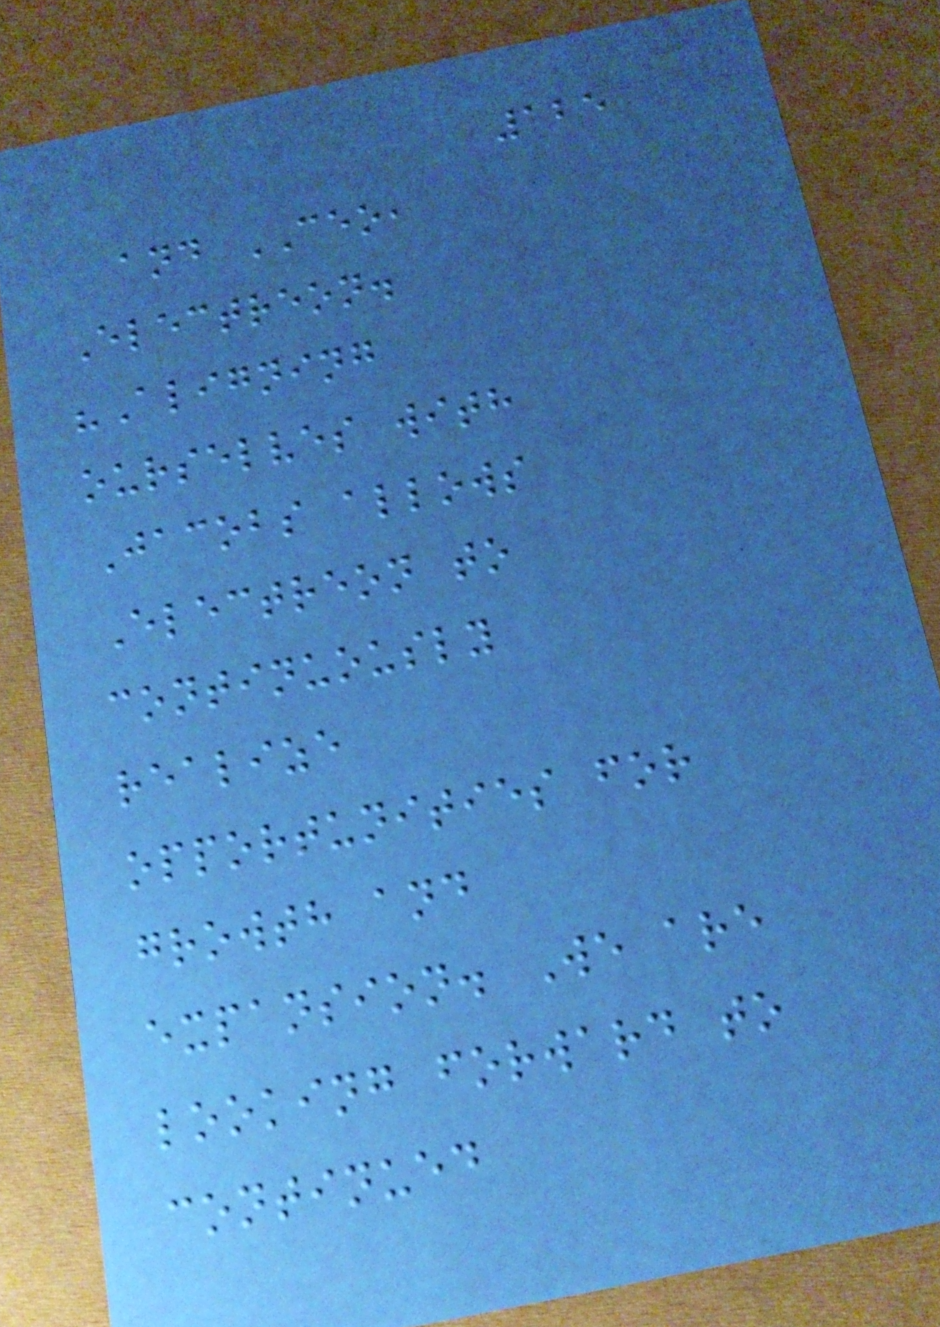125
and CEO,
Electreon.
"Aligning
ourselves with
Jacobs allows
Electreon to
continuously
realize
opportunities for
growth and
expansion. We are
looking forward to
continued
